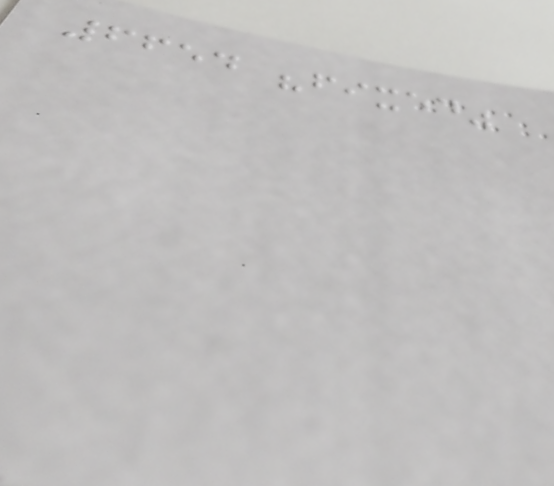6654 "fixed"
